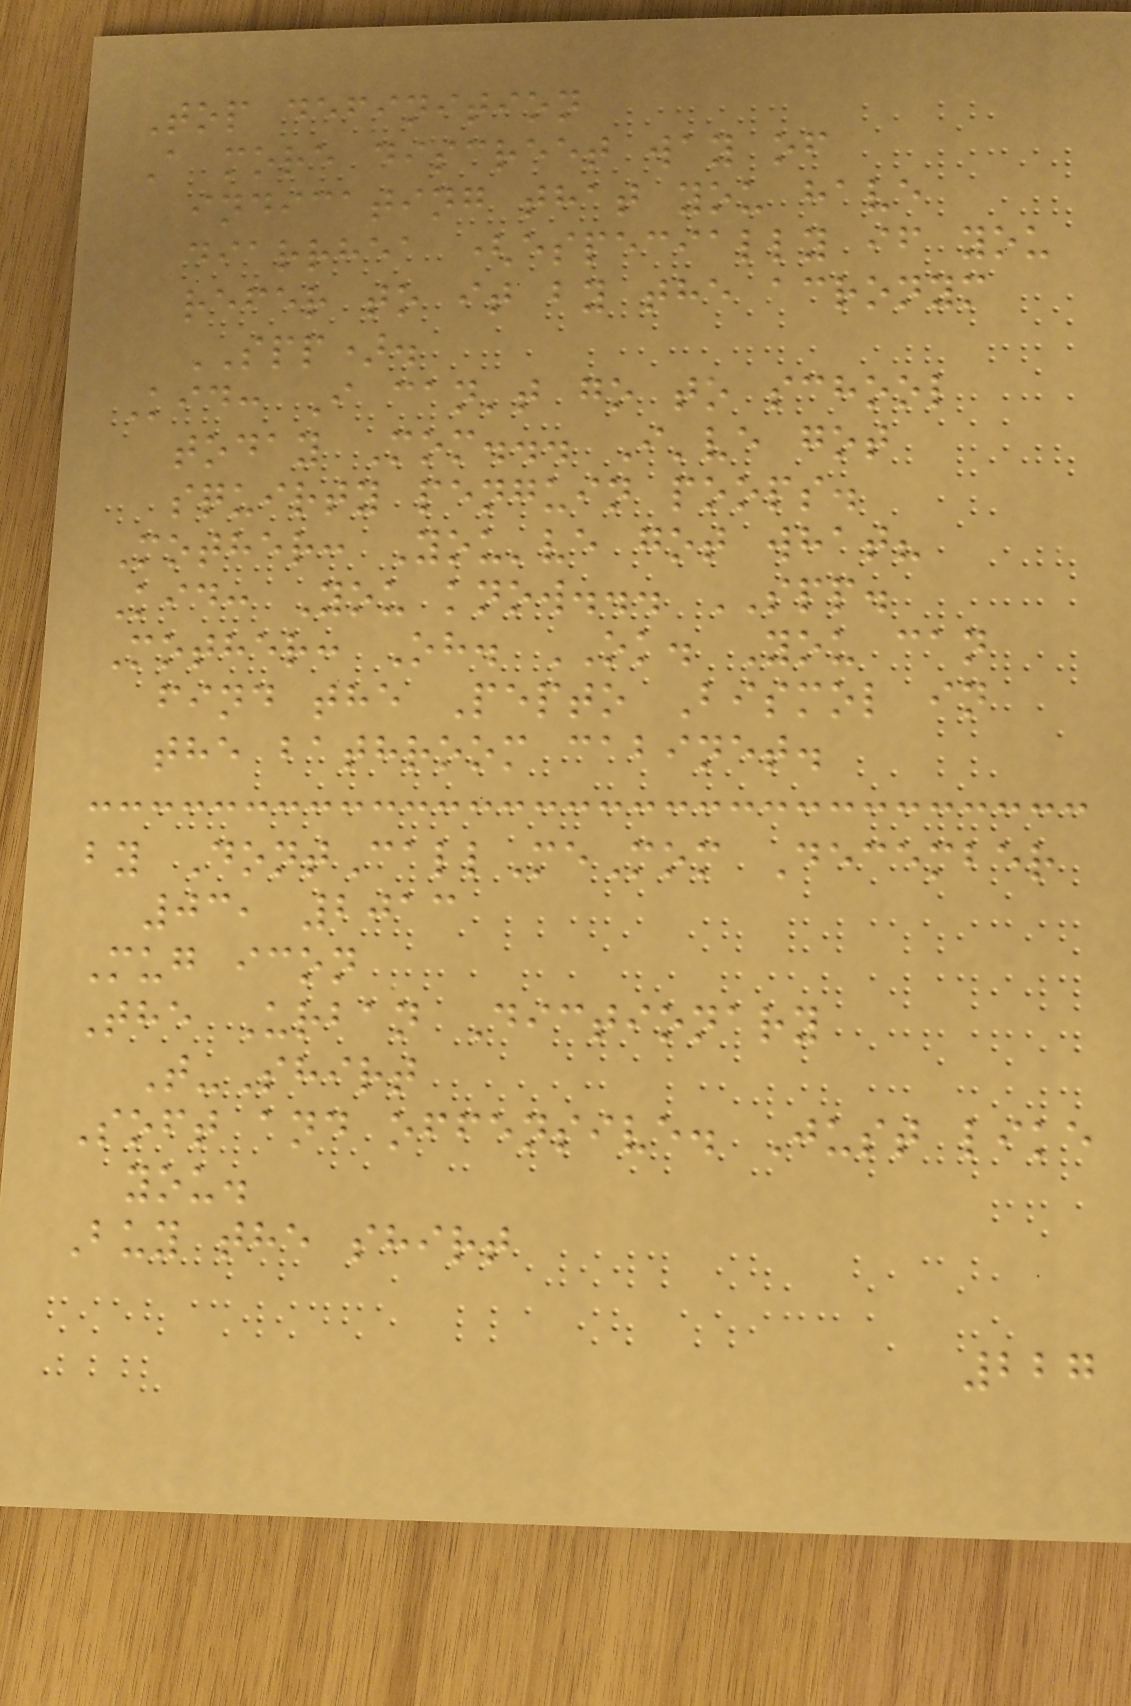Top definition
A more discreet way of
indicating that you have
diarrhea (especially if you
refer to it by the acronym
SPP).
Kid: I can't go to school
today Mom... I've got
squirty penguin poops.
Mother: You've got what?
Kid: You know... SPP.
Mother: Oh. OK. You can
find the Pepto Bismol in
the bathroom cabinet.
by DontCallMeMom December
03, 2013
Mug icon
The Urban Dictionary
T-Shirt
Soft and offensive. Just like
you.
Buy the shirt
227
